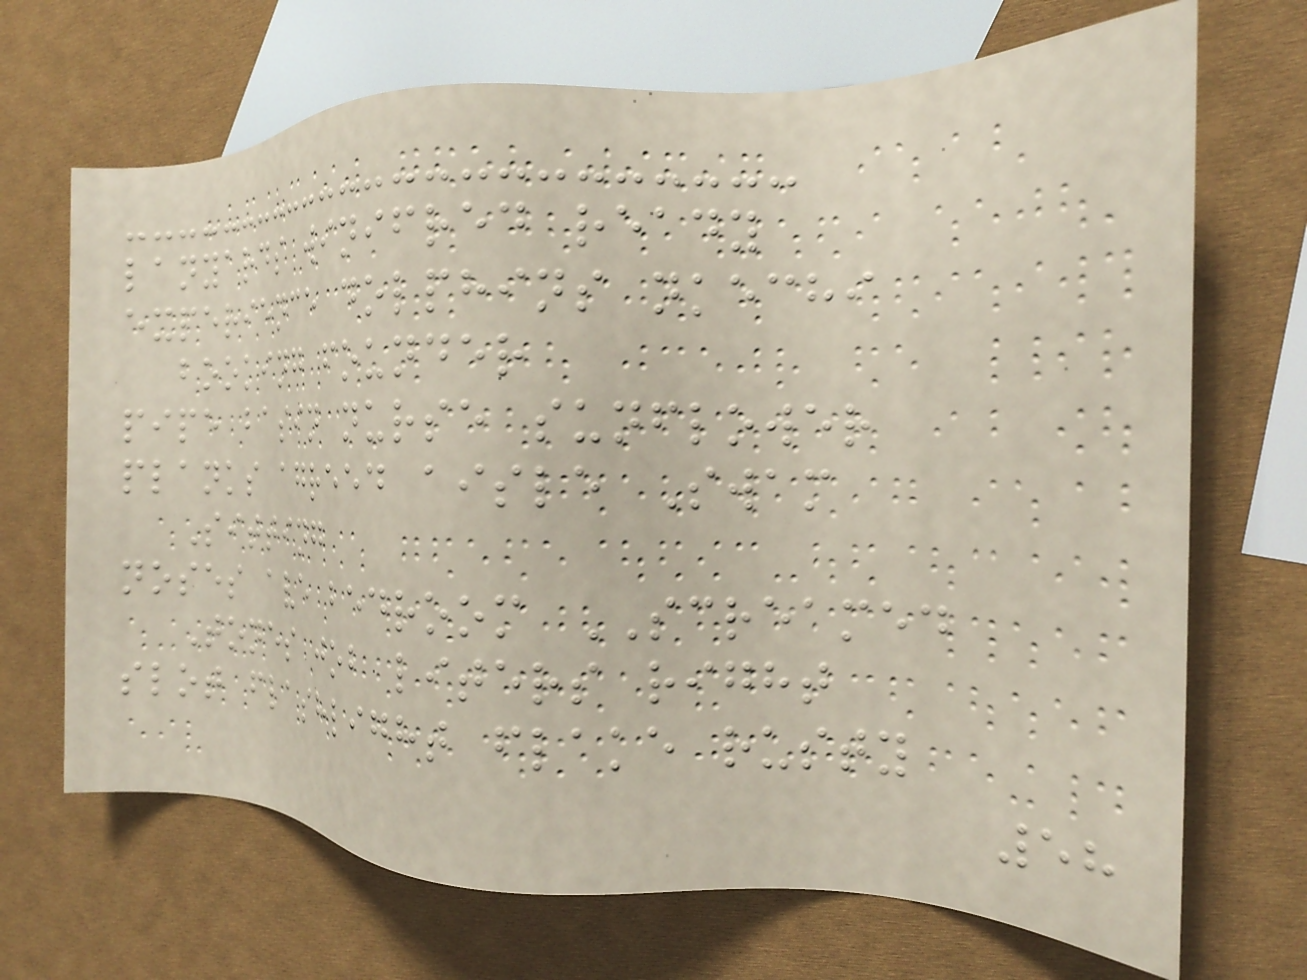lanyards winifred ready
experience dolphins nkechi
booking founder
pipe basin nurse sunflower
planks agreed aisle Swam
Sitting
noses ave bedroom SCREAMED
Tones job liters right
slot flashlight flake rusty
58
